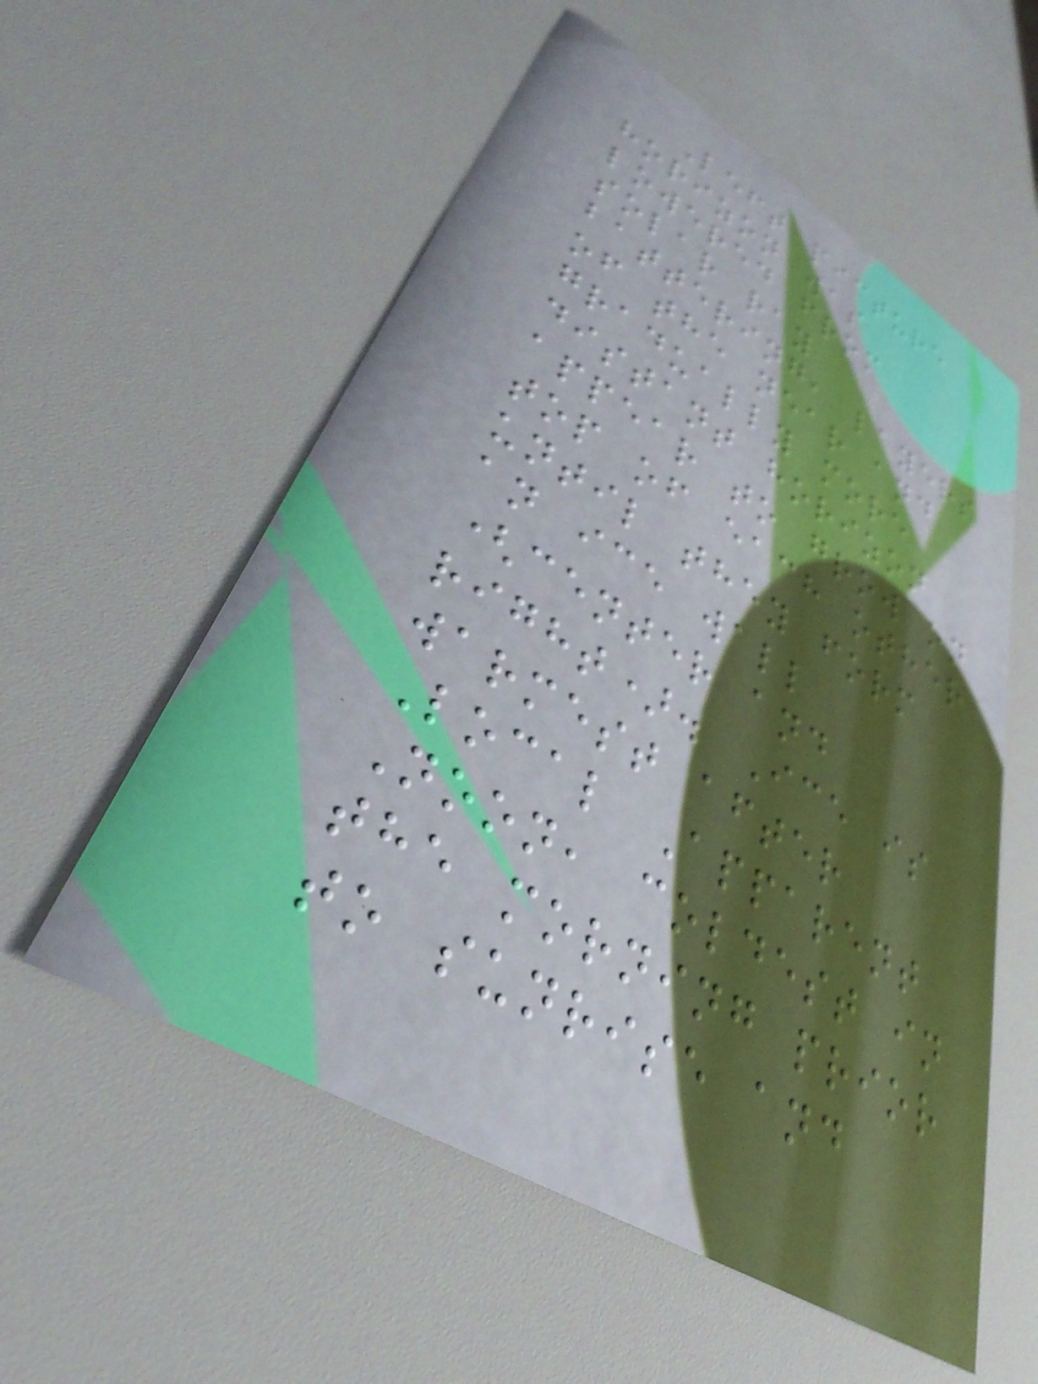Left picture
horizon was
lowered from
solar ray
battering, layers
of the near and
gradually more
distant horizon
appear to grow on
top of each other
until they form
an ice wall
(center and
right). Ice is
warmest after
Local Apparent
Noon, coldest in
the morning prior
to sunrise and
